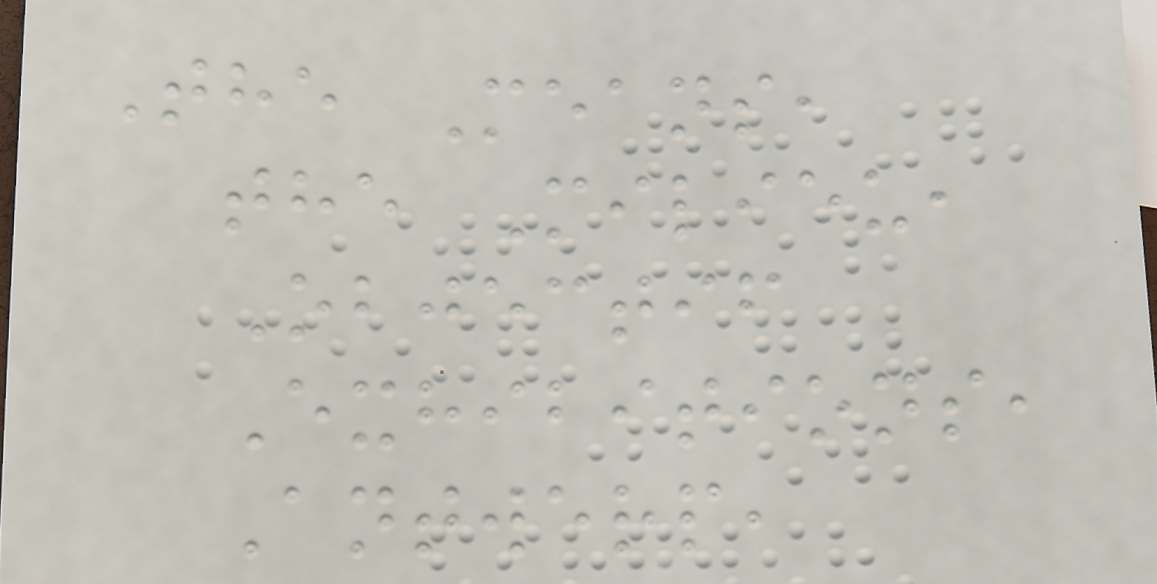The Means,
the Milieu,
Objectif
Exhibitions,
Antwerp,
